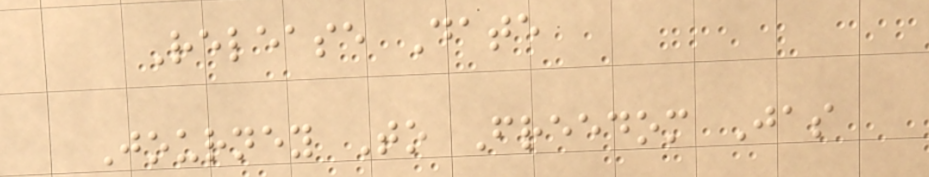Release Date
Journey To Freedom Jas
